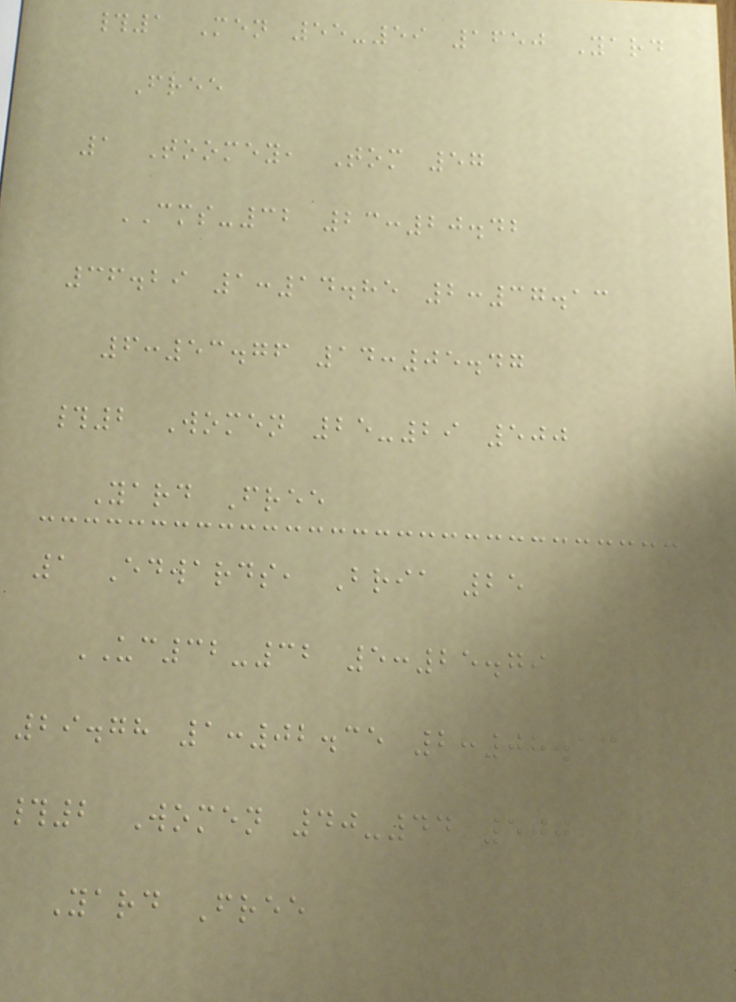#1 Men 55-59 1650 Yard
Free
1 Toomey, Tom 57
CMS-32 23:20.42
36.29 1:14.85 2:37.13
6:53.76 14:05.47
#2 Women 25-29 500
Yard Free
1 Edwards, Bria 25
UC32-32 5:25.79
29.78 1:02.35 2:08.13
#2 Women 40-44 500
Yard Free
